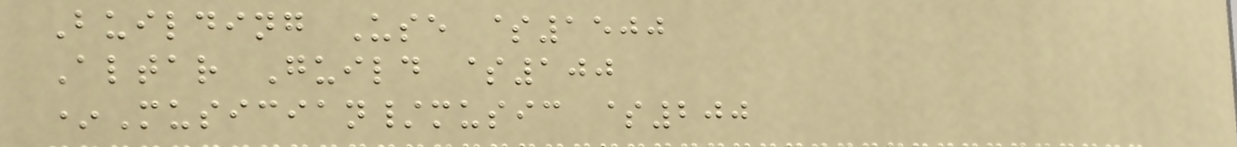Building Use $1500
Altar Guild $100
*Musician/music $200
